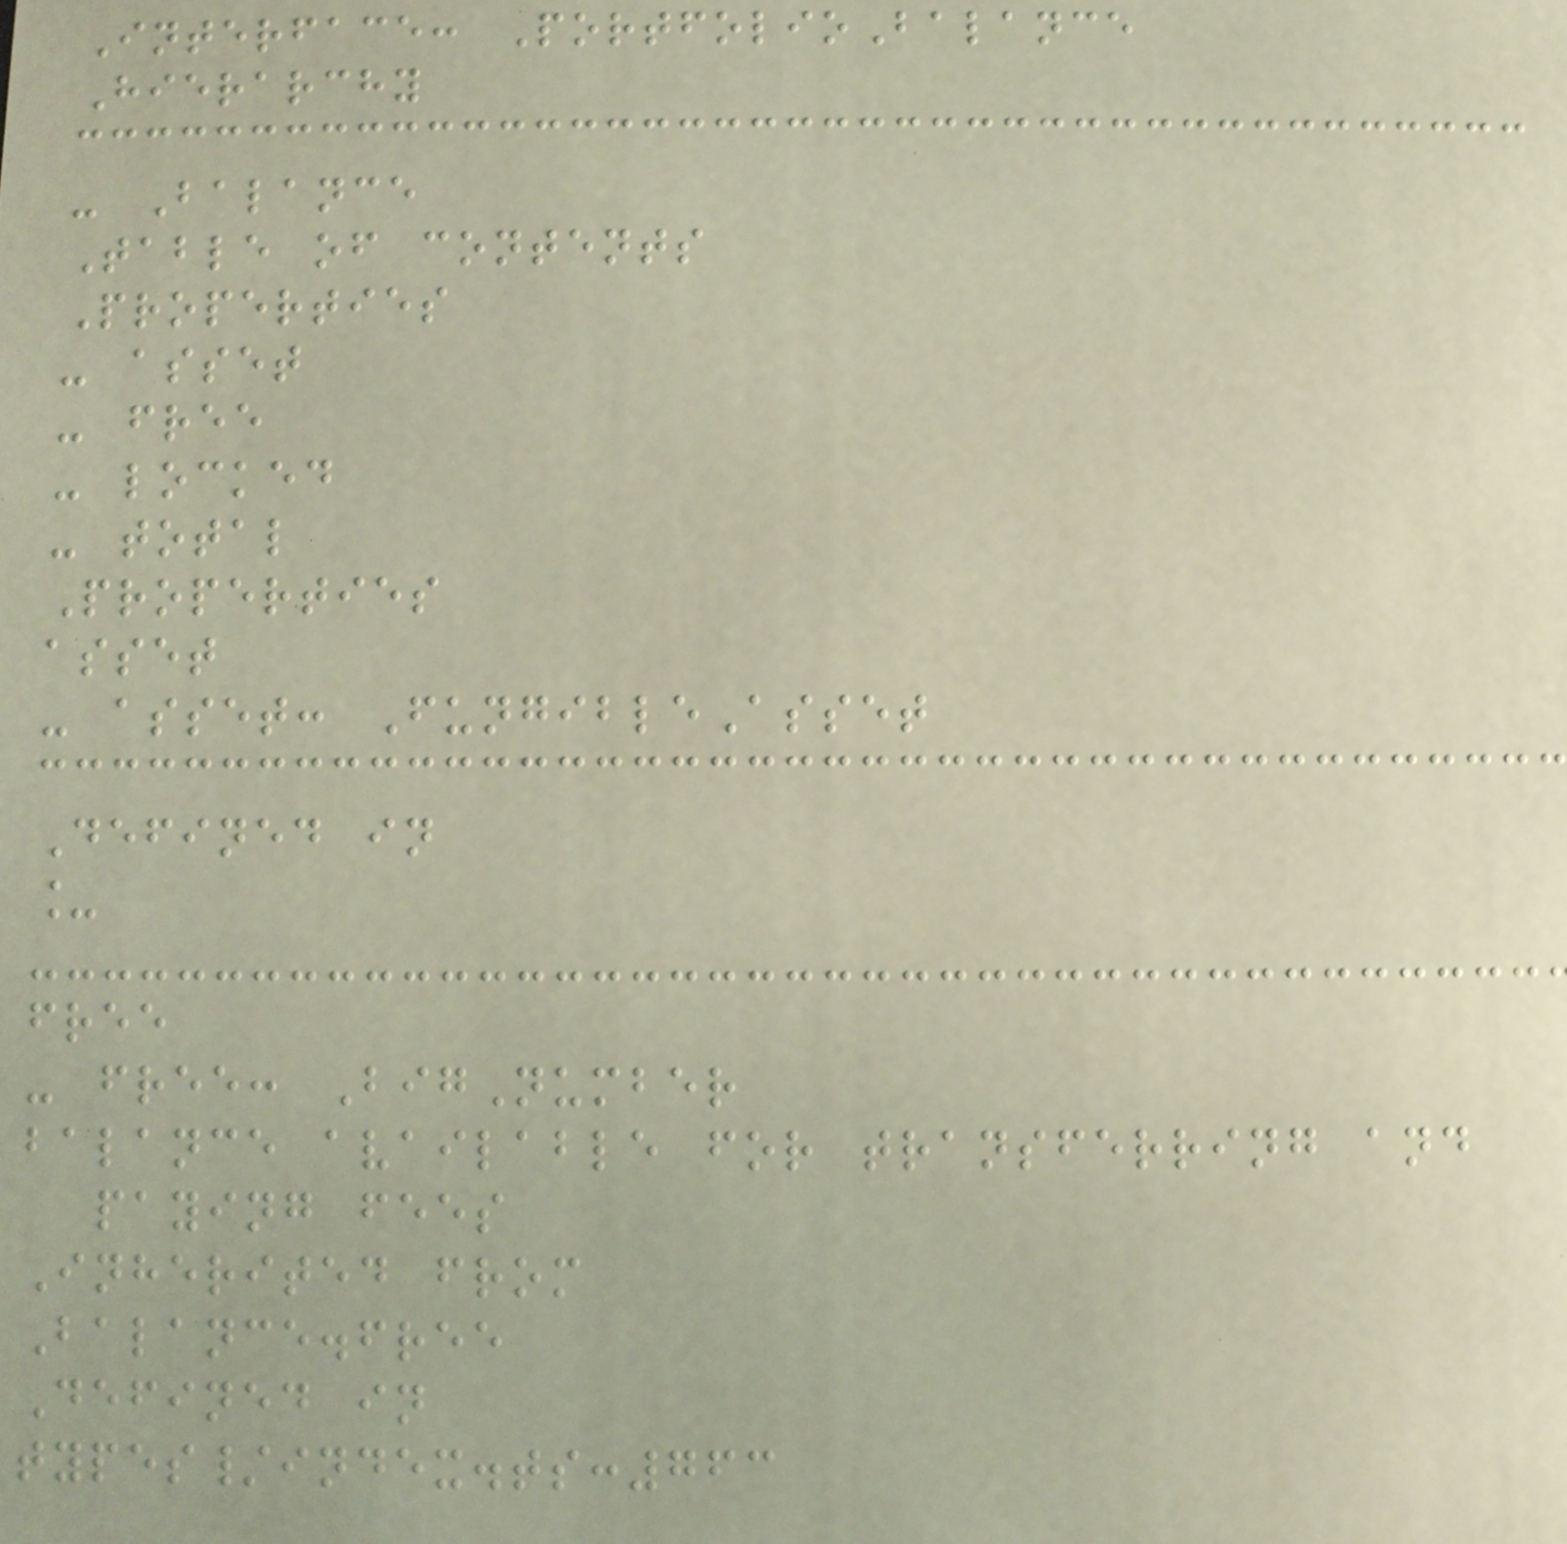Interface: PortfolioBalance
Hierarchy
- Balance
Table of contents
Properties
- asset
- free
- locked
- total
Properties
asset
- asset: FungibleAsset
Defined in
_
free
- free: BigNumber
balance available for transferring and
paying fees
Inherited from
Balance.free
Defined in
types/index.ts:763
